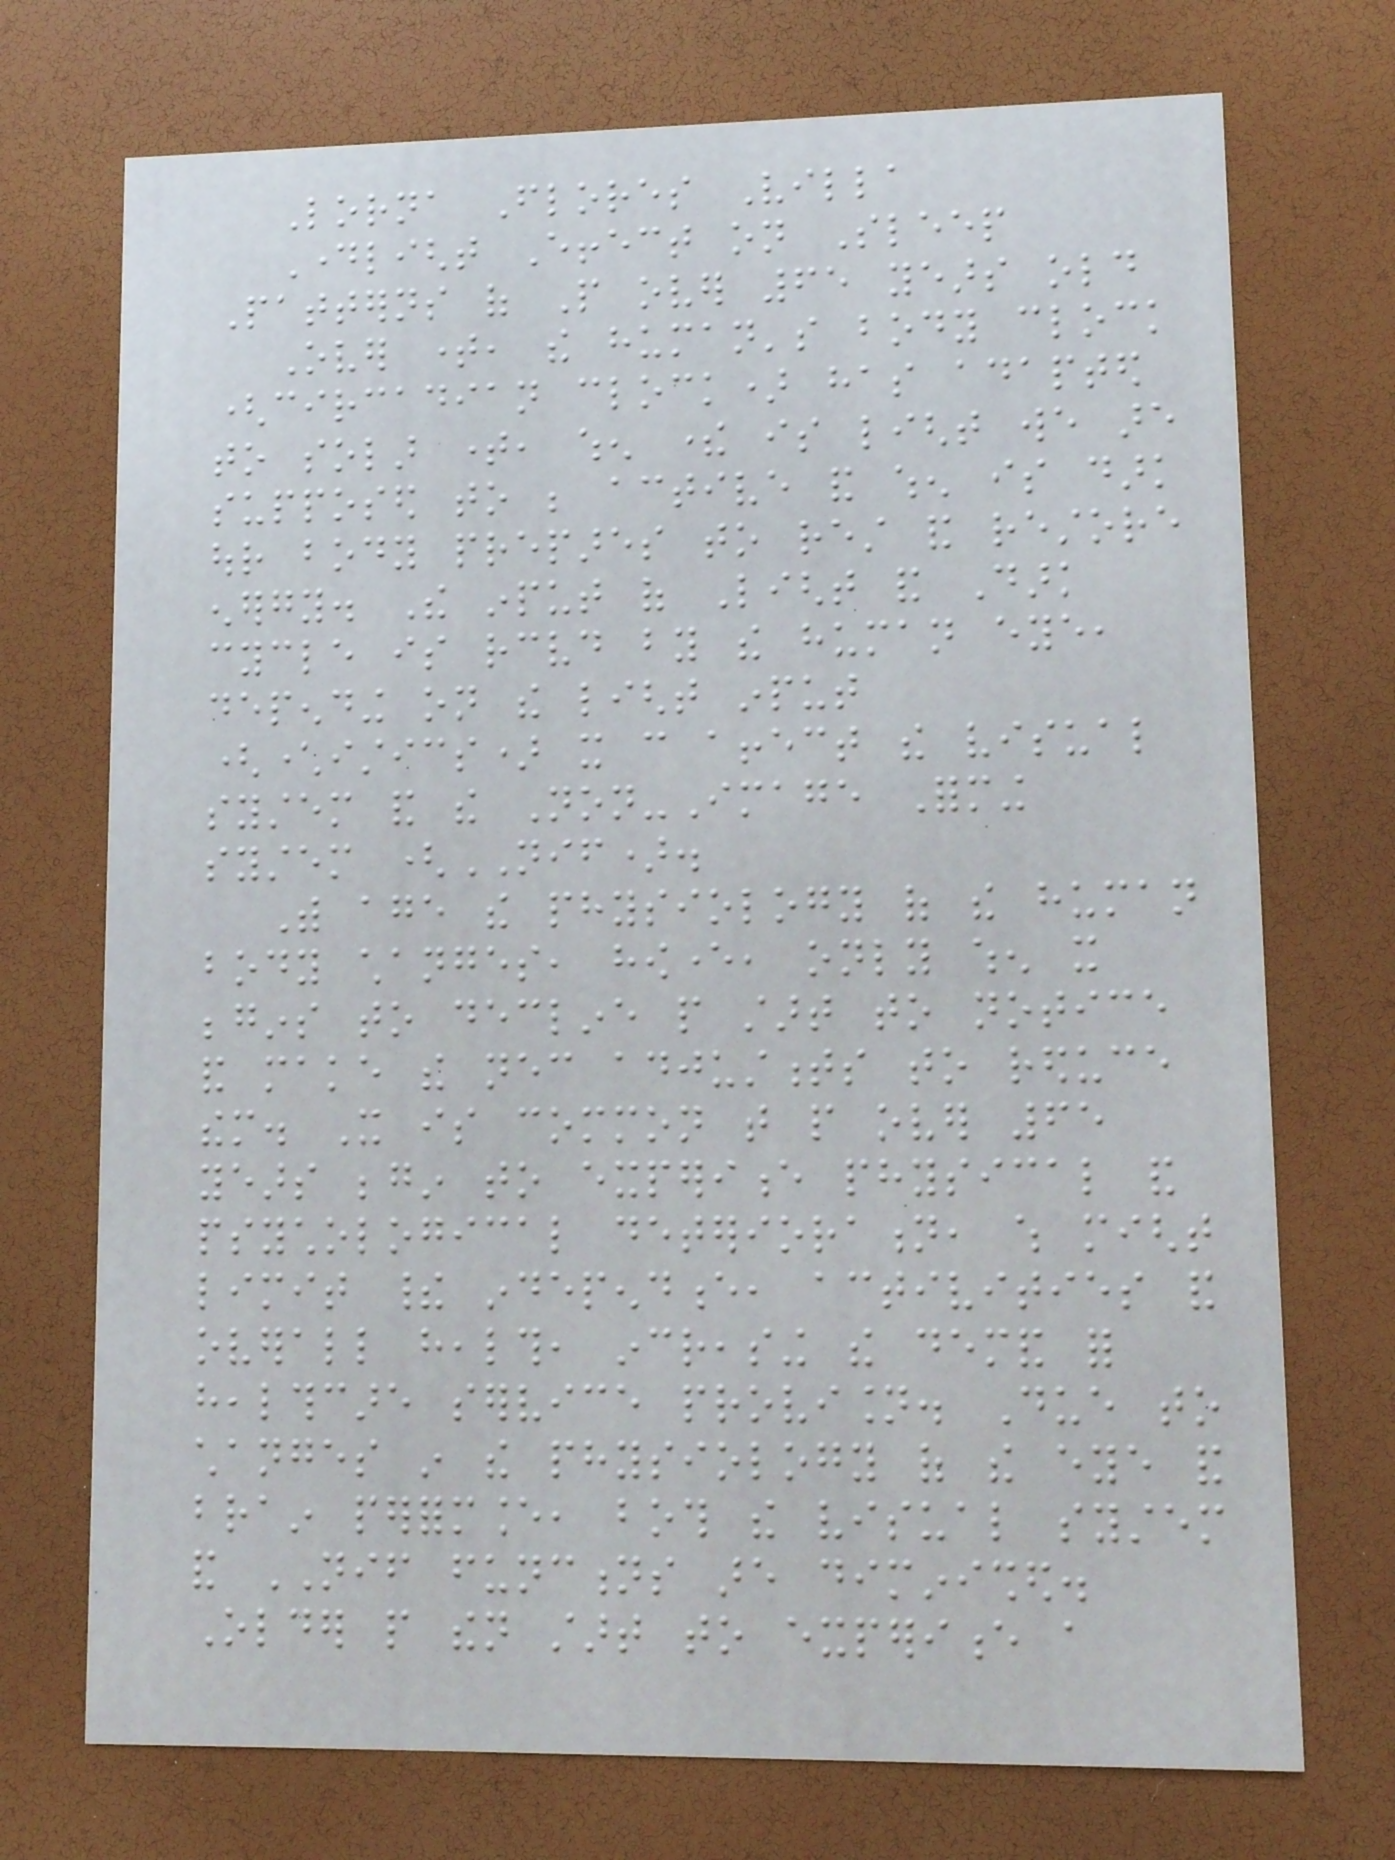Lorna Flores Villa
Daylight Effect on Sleep
Patterns of People over 65 years old
Over time, the human's body clock
(circadian clock) has adapted
to solar time, when there is light we are
supposed to be active and when is dark
our body prepares to rest and restore
energy. The input of Light and Dark
cycle is received by the human eye,
depending on the light input
(characteristics) it can affect the visual
system and the Non-Image Forming
system (NIF).
With age the physiology of the human
body changes, however, only when it
begins to decline people start to notice
and make the necessary adjustments to reduce
them. It is common that people over 65
years begin to experience physical and
psychological deterioration, which might
limit their independence, activities and
overall health, increasing the demand for
healthcare service provision. Due to
changes in the physiology of the eye and
brain performance, both the visual system
and NIF functions are diminished.
Older people then start to experience a
